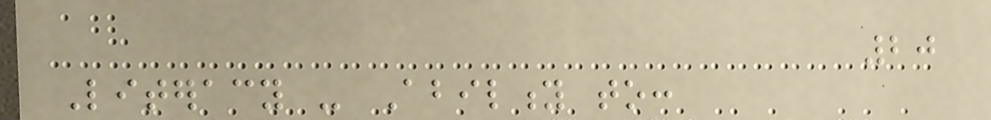20
Literacy - Ability to:
